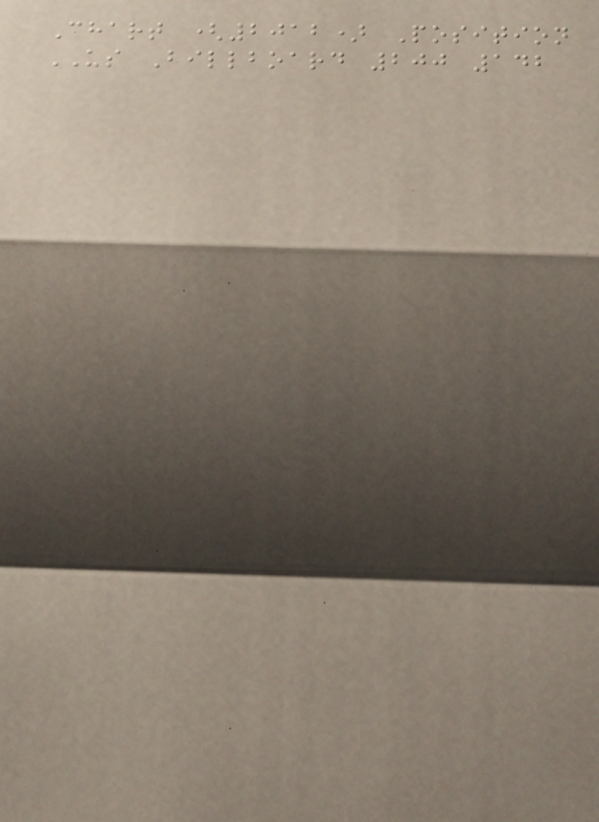Chart (2012) Position
US Billboard 200 142
